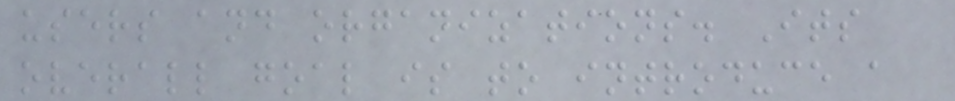users and organizations. Its
overall goal is to introduce a
